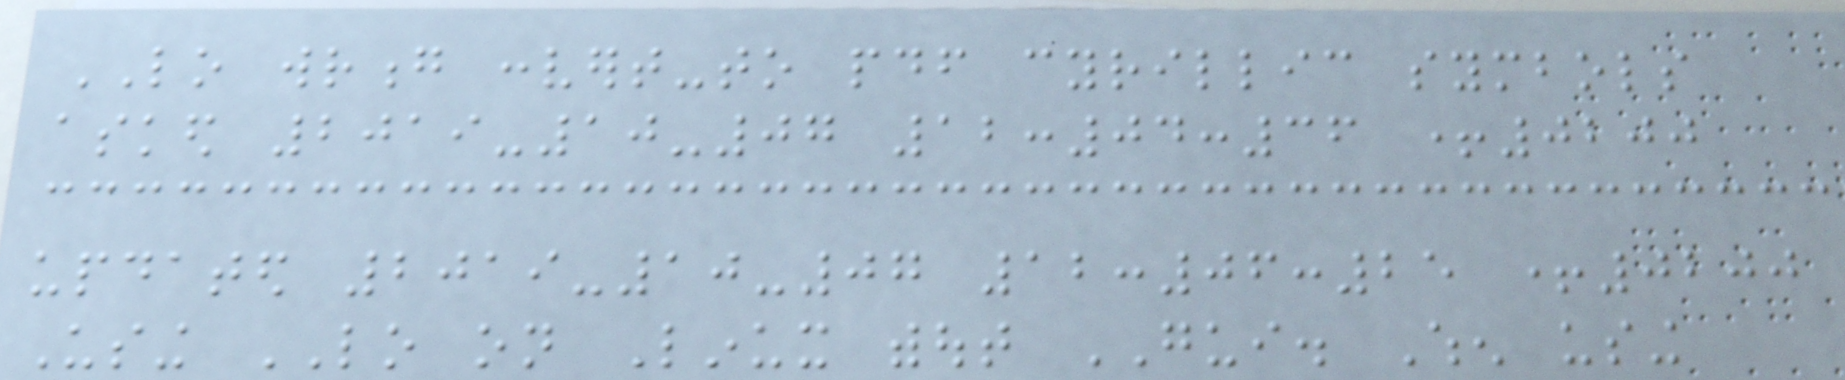LO wrong convert-to pdf cyrillic symbols
asked 2019-10-07 12:04:36 +0200
updated 2019-10-07 12:06:25 +0200
Using LO on Linux without GUI. When using
